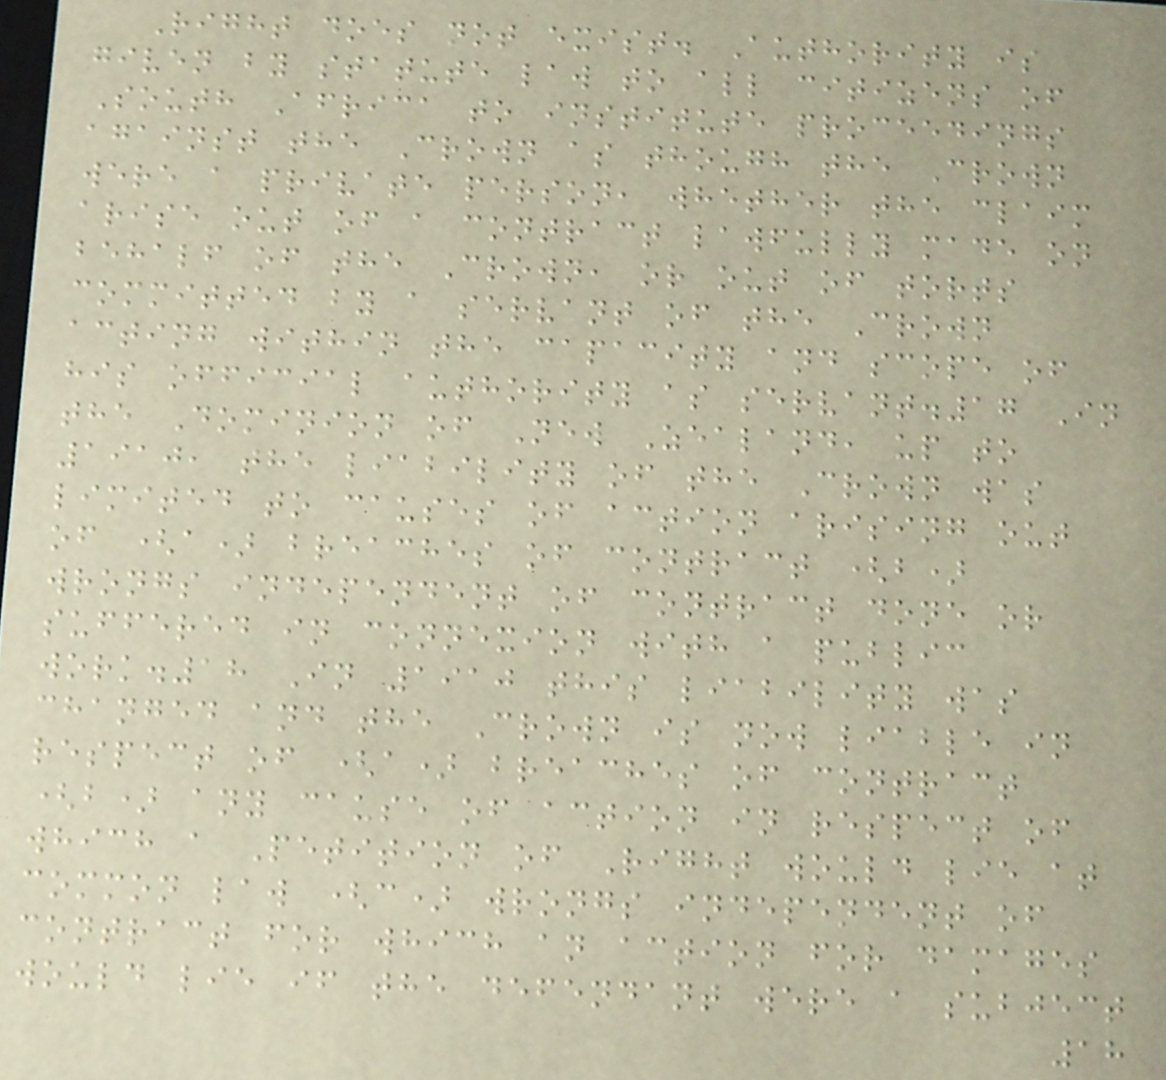Right does not exist. Authority is
given by statute law to all citizens of
South Africa to institute proceedings
against the Crown as though the Crown
were a private person, whether the claim
arise out of a contract lawfully made on
behalf of the Crown, or out of torts
committed by a servant of the Crown
acting within the capacity and scope of
his official authority as servant.17 In
the Dominion of New Zealand, up to
1910, the liability of the Crown was
limited to causes of action arising out
of (a) breaches of contract (b)
wrongs independent of contract done or
suffered in connexion with a public
work.18 In 1910 this liability was
changed and the Crown is now liable in
respect of (a) breaches of contract
(b) any cause of action in respect of
which a Petition of Right would lie at
common law (c) wrongs independent of
contract for which an action for damages
would lie if the defendant were a subject
18
